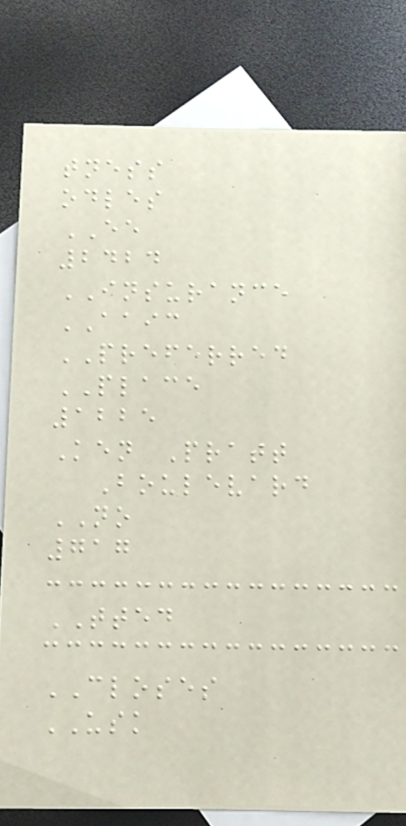tness
odles
EE
2424
INSURANCE
AAIC
PREFERRED
PLACE
1225
Ken Pratt
Boulevard
NO
717
TTED
CLOSES
USK
